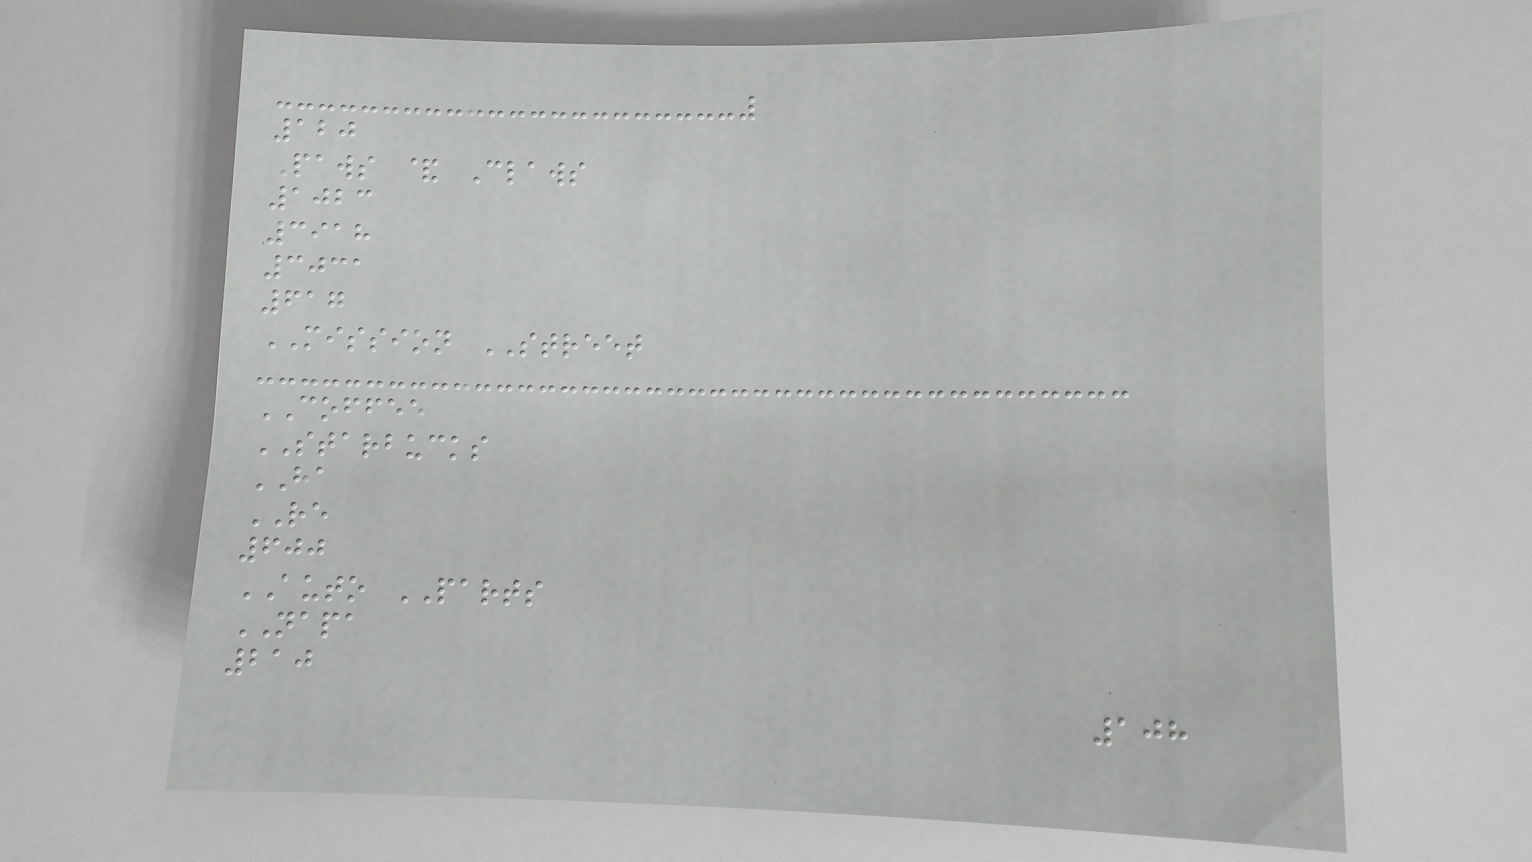120
Paws & Claws
1023
3918
3031
617
MISSION STREET
COFFEE
STARBUCKS
HA
RE
600
AUTO PARTS
NAPA
210
108
